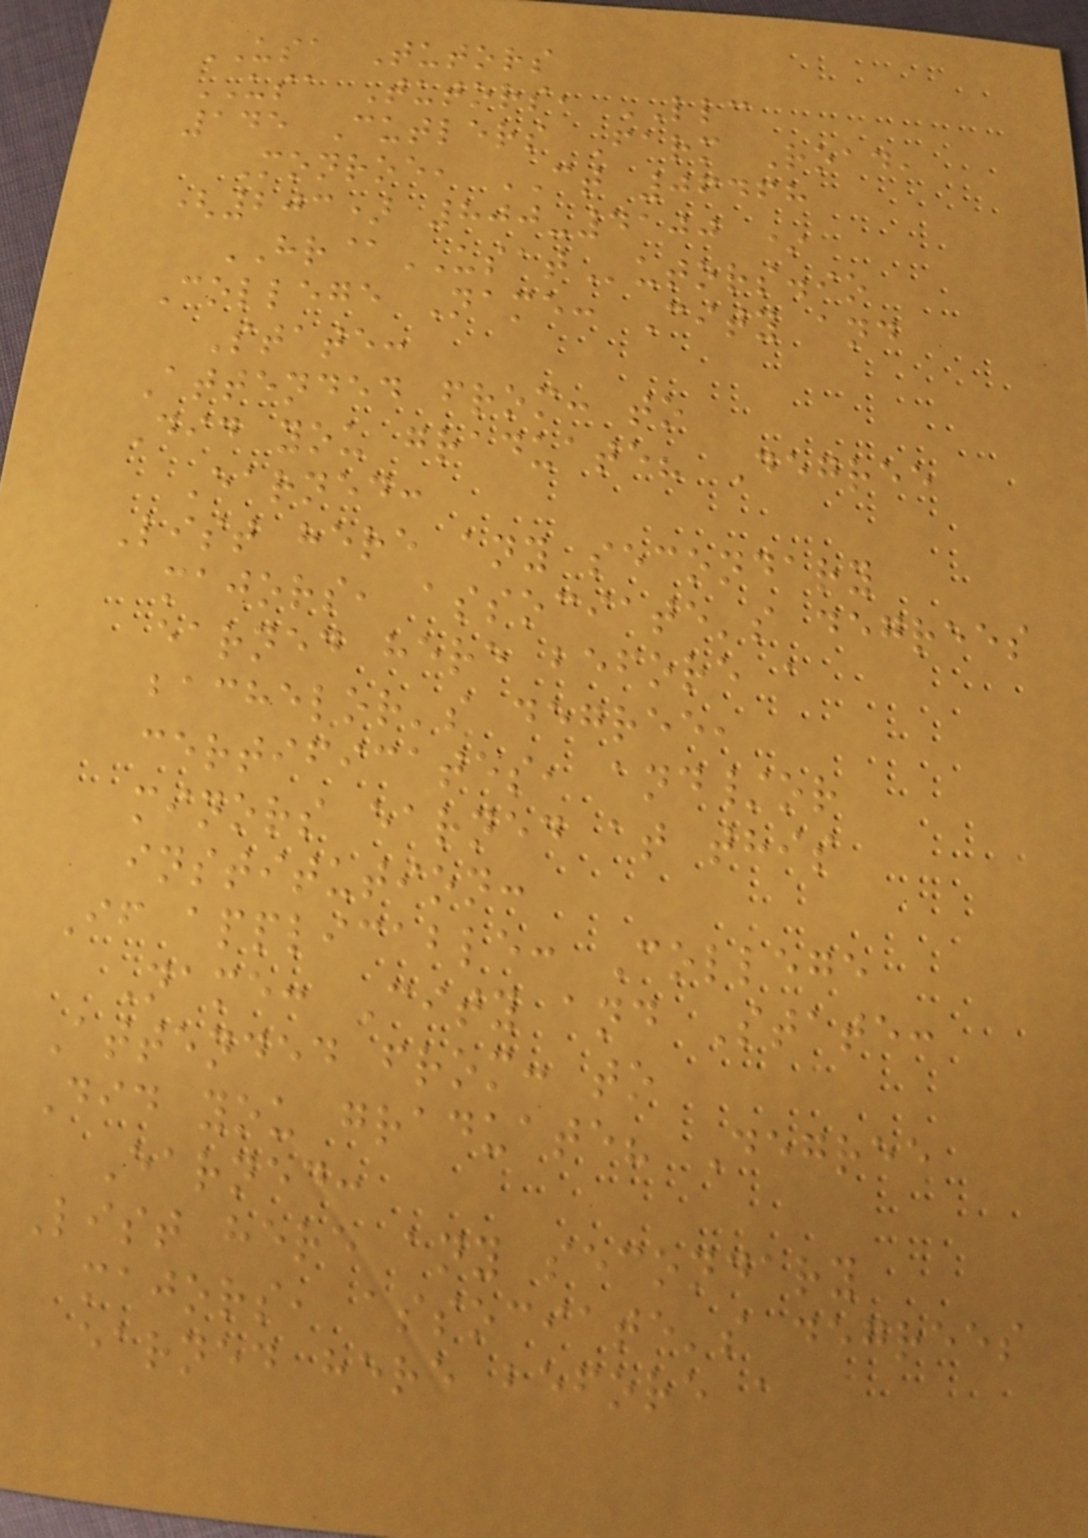USA Tutors
USA Tutors, LLC
145 Cutlers Farm Road,
Monroe, CT 06468
(203) 800-4100 *
HR@USATutors.io
College Name: City and
State:
Attended from: to
Did you graduate? Degree
Earned:
List here any secondary
majors, associate's degrees
earned here before a
bachelor's degree,
certificates, and/or
minors earned at this
institution:
If applicable: College
Name: City and State:
Attended from: to
Did you graduate? Degree
Earned:
List here any secondary
majors, associate's degrees
earned here before a
